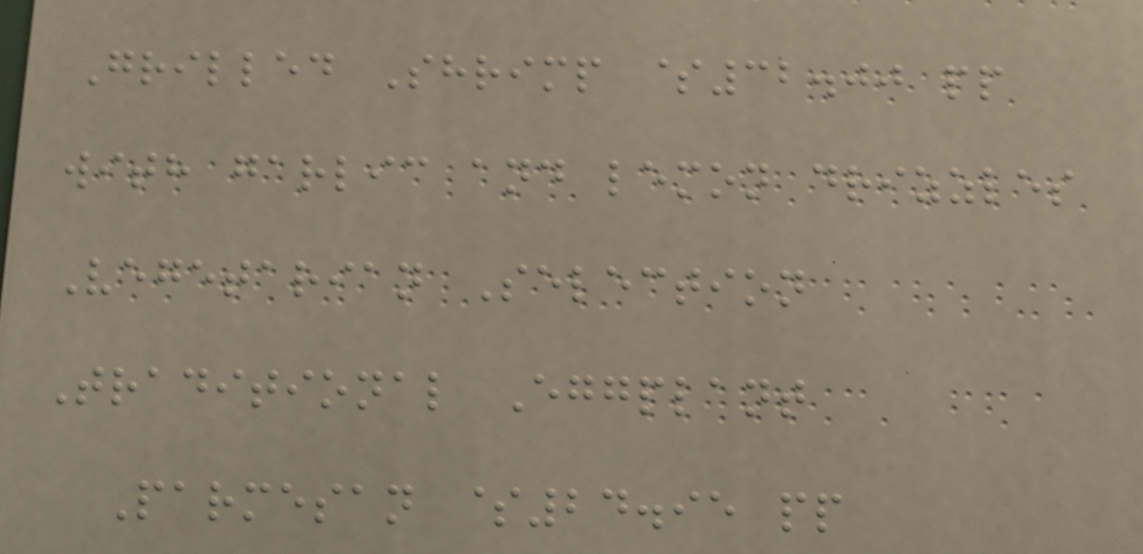Grilled Shrimp $32.00 pp
with garlic and lemon drizzles
Vegetarian Selection
Traditional Eggplant
Parmesan $24.95 pp
